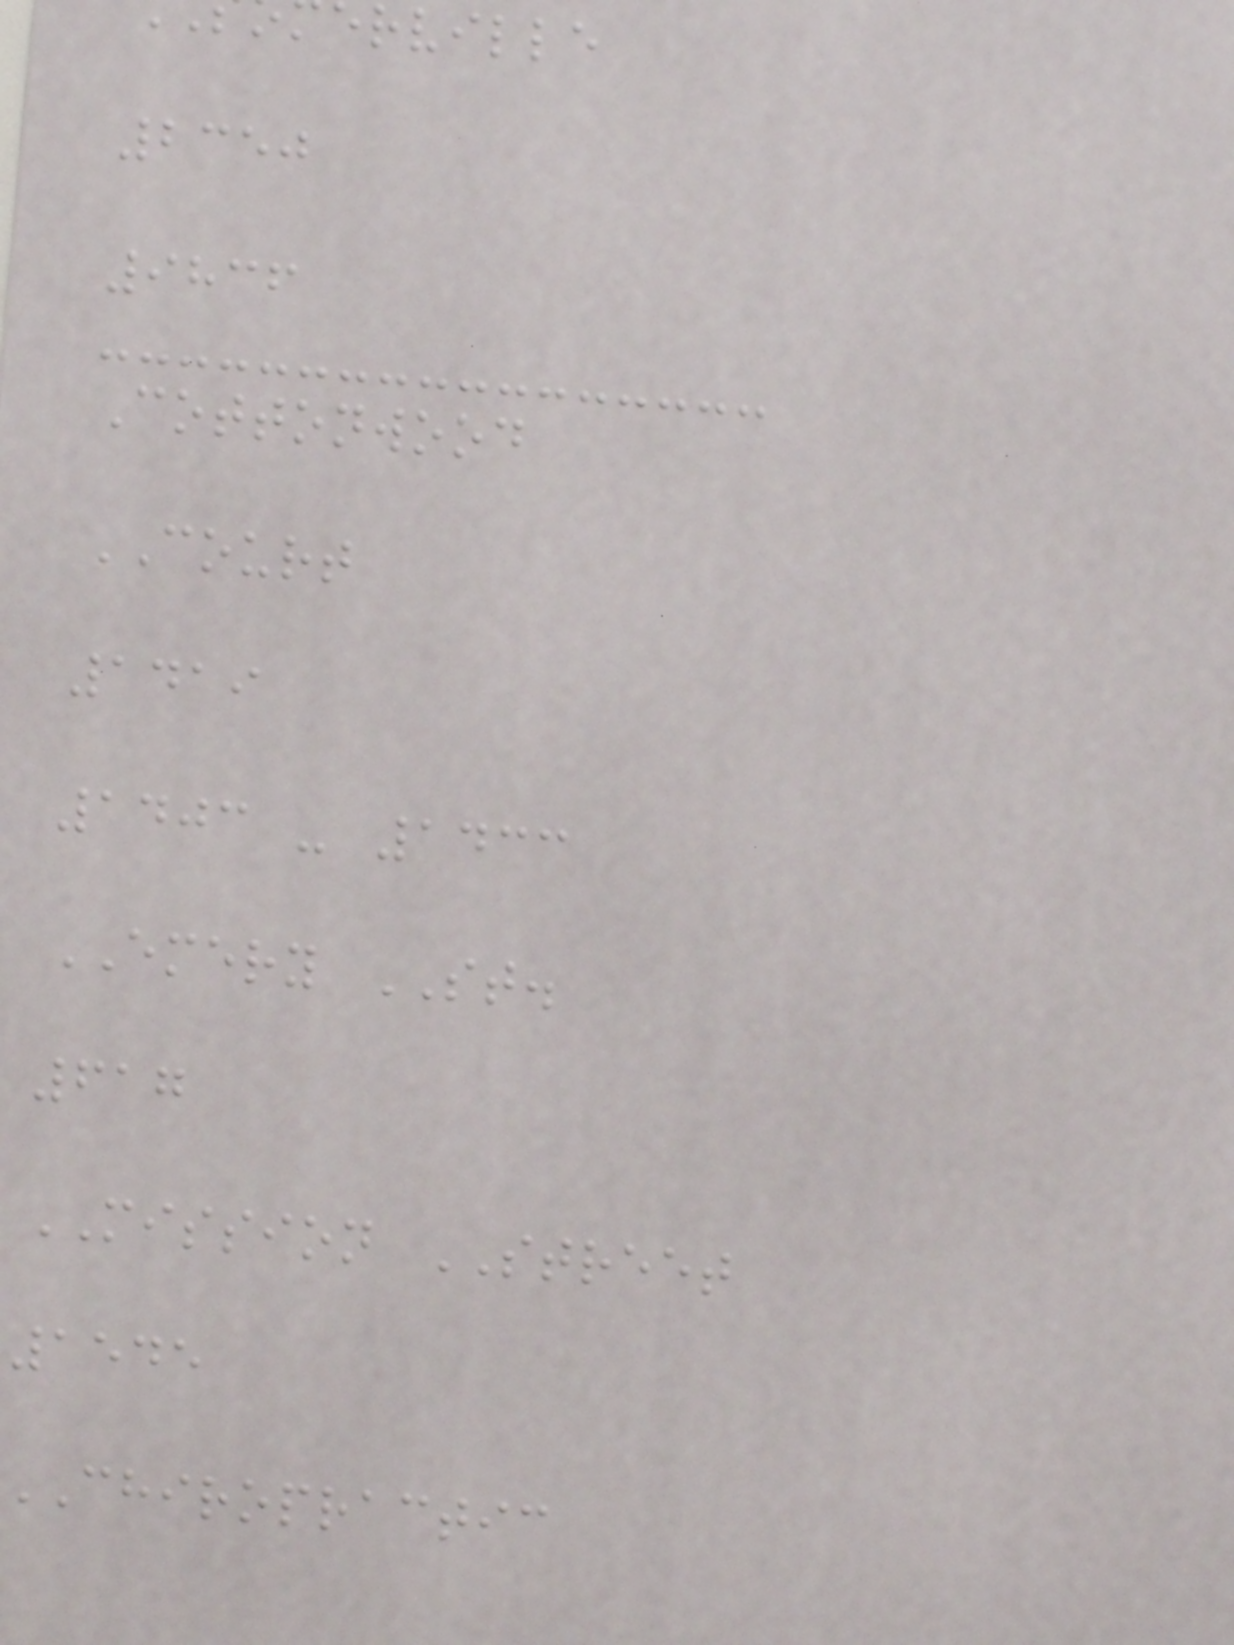rville
2350
9836
Cottonwood
COURT
1419
1403 - 1433
EMERY ST.
617
MISSION STREET
1545
chiropractic
